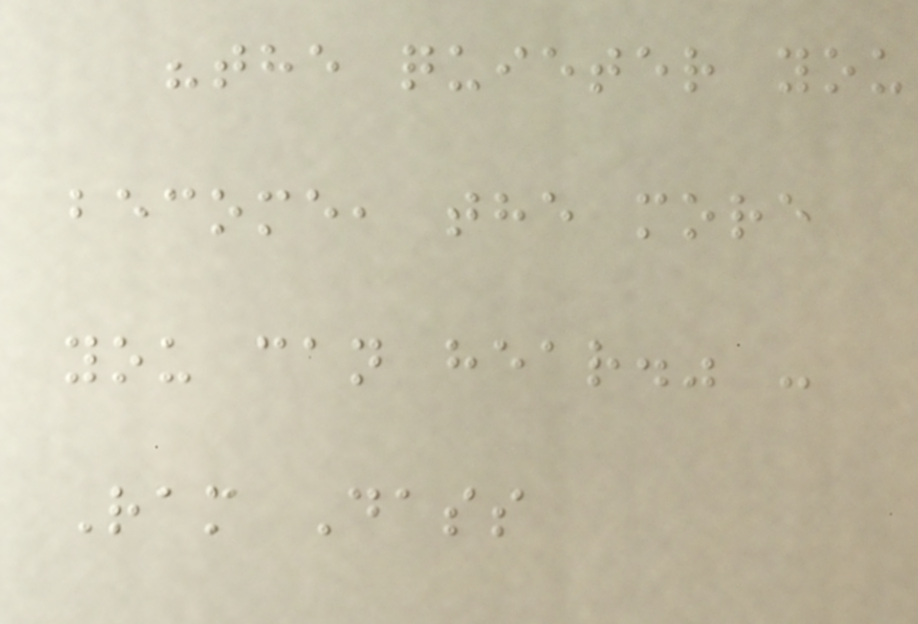"the quieter you
become, the more
you can hear." -
Ram Dass
